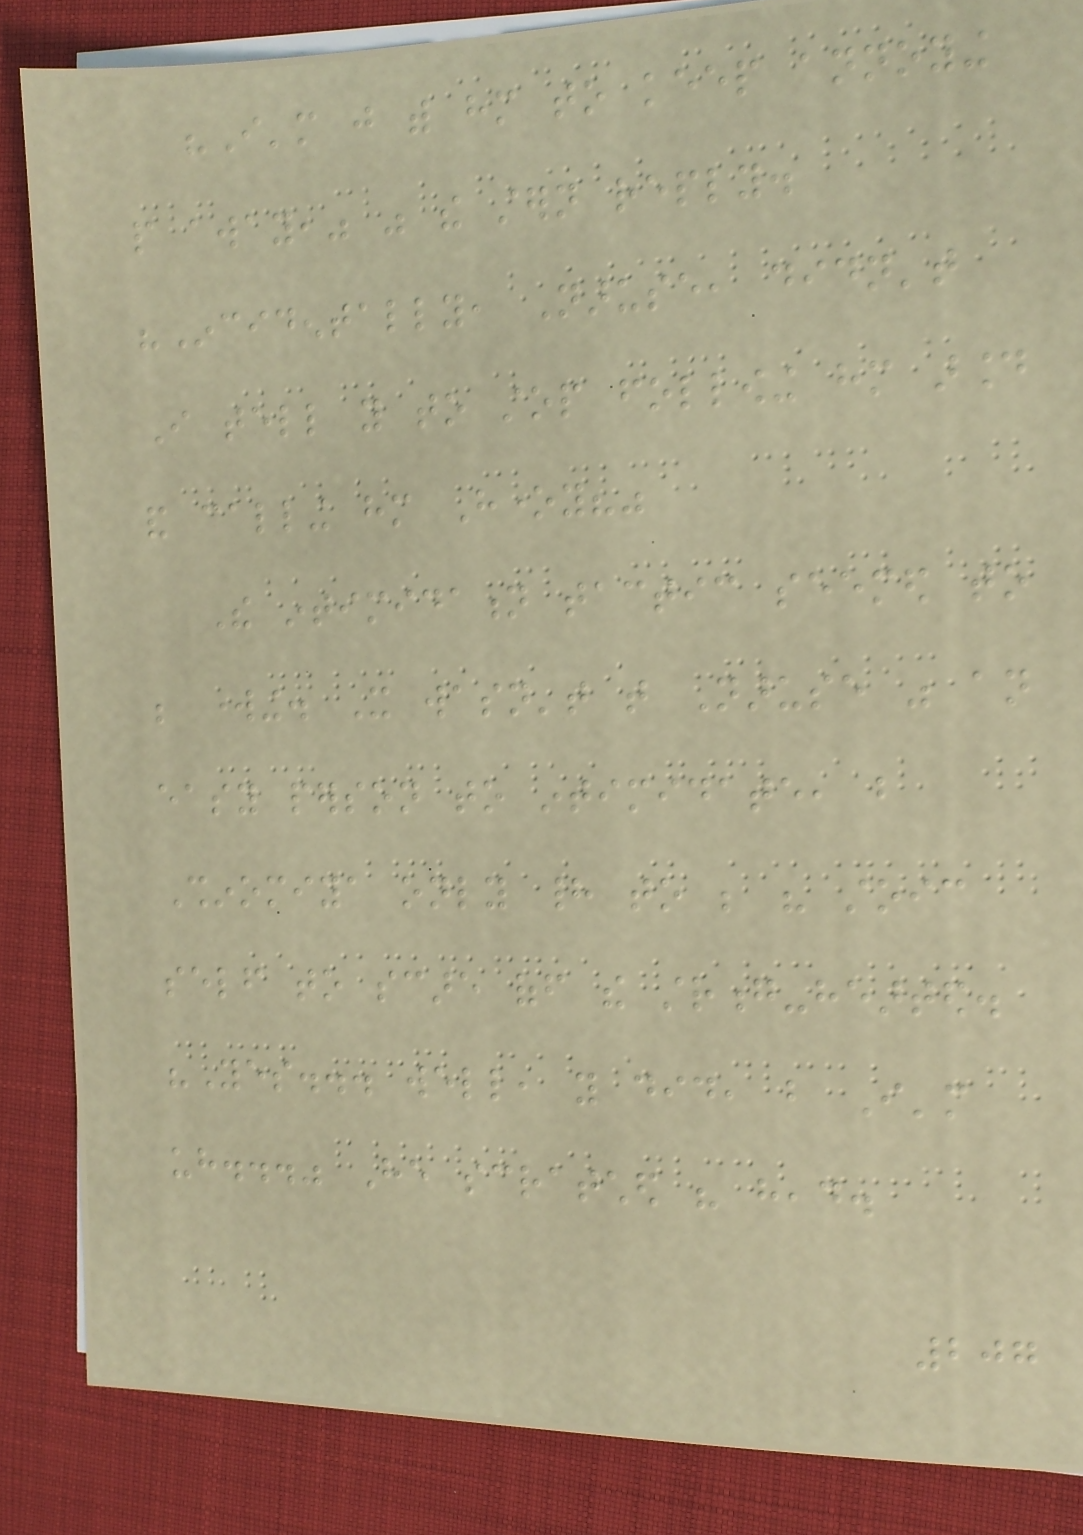"I'm just with him to keep annoying
people away," was the stern reply.
"Incidentally, Naruse, didn't
I tell you to stop following him around
and calling him Honey?"
The intimidation tactic seemed to
be working. It wasn't that Naruse was an
easy person to intimidate, but
Shinomiya only had to be his stoic
self to scare off the strong-hearted.
"Yes... well, you did, but I'm
uh..." He scratched his head.
207
